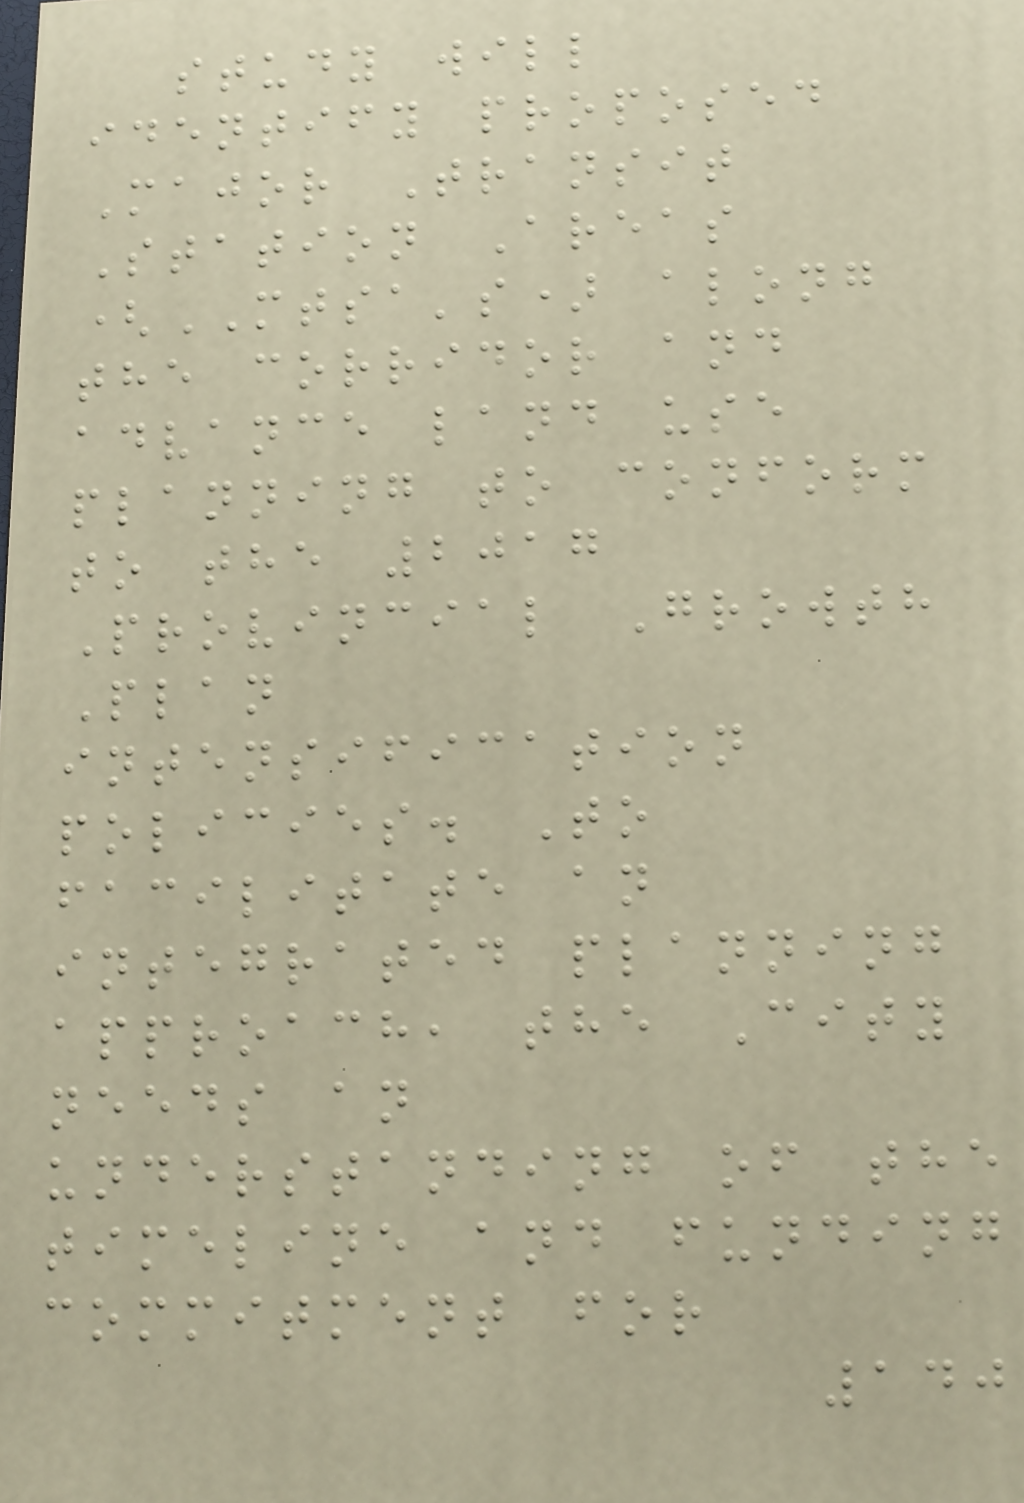study will
identify proposed
Major Transit
Station Areas
(MTSA's) along
the corridor and
advance land use
planning to conform
to the 2017
Provincial Growth
Plan
intensification
policies. To
facilitate an
integrated planning
approach, the City
needs an
understanding of the
timeline and funding
commitment for
140
